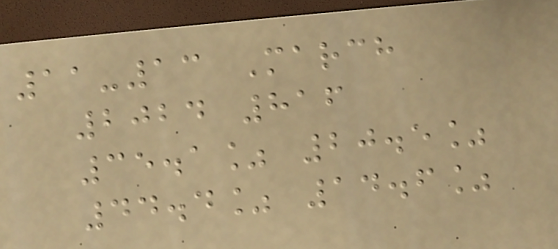11-13 March
2024 816
35.1% 20.5%
44.4% 14.6%
